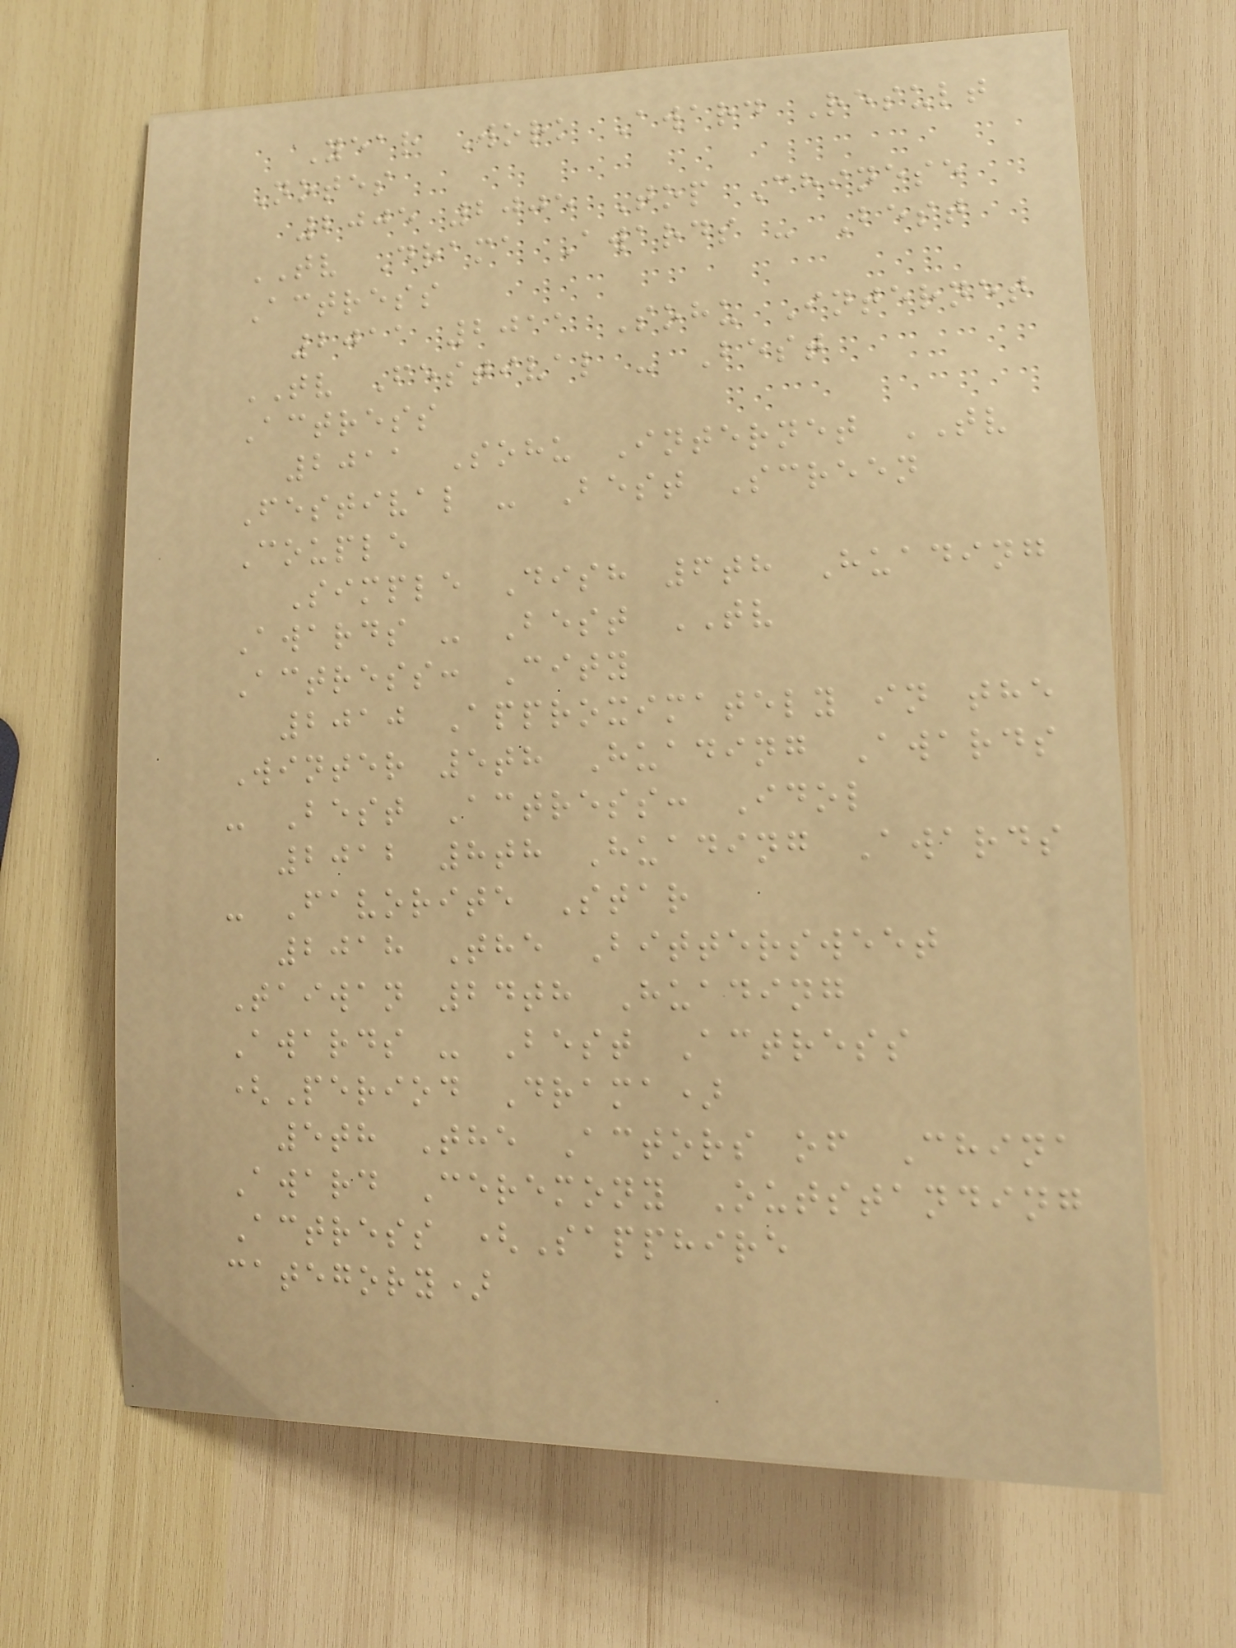Year Work Award Result
Notes
2005 2005 Top Chinese
TV Drama Awards - Best
Actress
2011 2011 Sohu Internet
TV Festival - Best
Actress
2011 Sohu Internet TV
Festival - Best Screen
Couple
Simple Dish 6th Huading
Awards - Best TV
Actress: City
2010 Approximately in the
Winter 5th Huading Awards
- Best Actress: Idol
2012 8th Huading Awards
- Favorite Star
2018 The Bittersweet
Taiwan 24th Huading
Awards - Best Actress
(Period Drama)
5th The Actors of China
Award Ceremony Outstanding
Actress (Sapphire
category)
